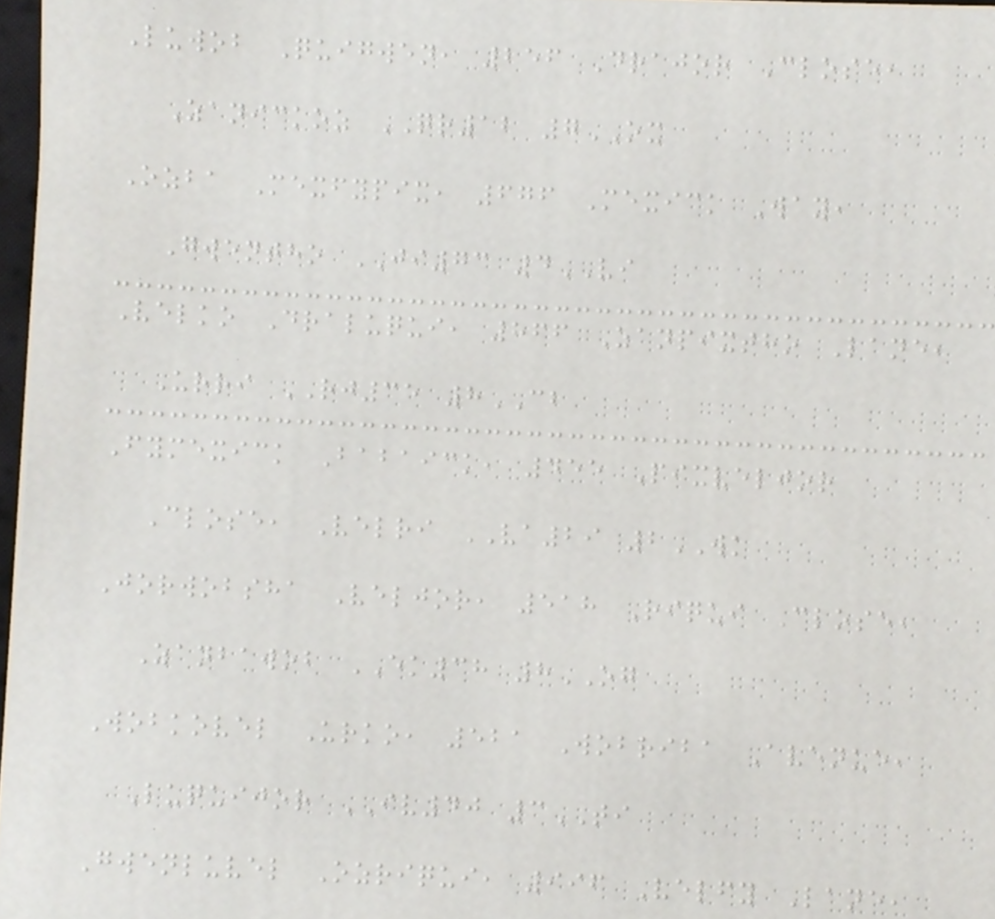Luwob Quigwen, 256 Drajor Close,
Zanickoz QR12 7OX
Ozba Mexfypix, 676 Mexick Way,
Gwentho JI73 4VI
Velko Draluqui, 866 Zanpixtho Lane,
Urri RJ35 8CB
Fymexick Babaick, 455 Pixveljor
Close, Velri VA29 2WK
Jorwobsha Veljor, 518 Riqui Close,
Zanbawob EK38 8OG
Wobkovel Urko, 521 Wobriba Avenue,
Luquijor IV40 3TI
Gwenluvel Ozriqui, 996 Velfy Lane,
